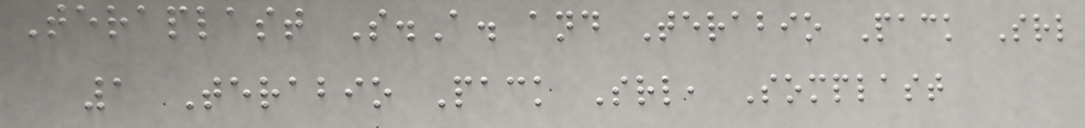Teraplast S.A. and Terabio Pack Srl
1 Terabio Pack Srl, Somplast
